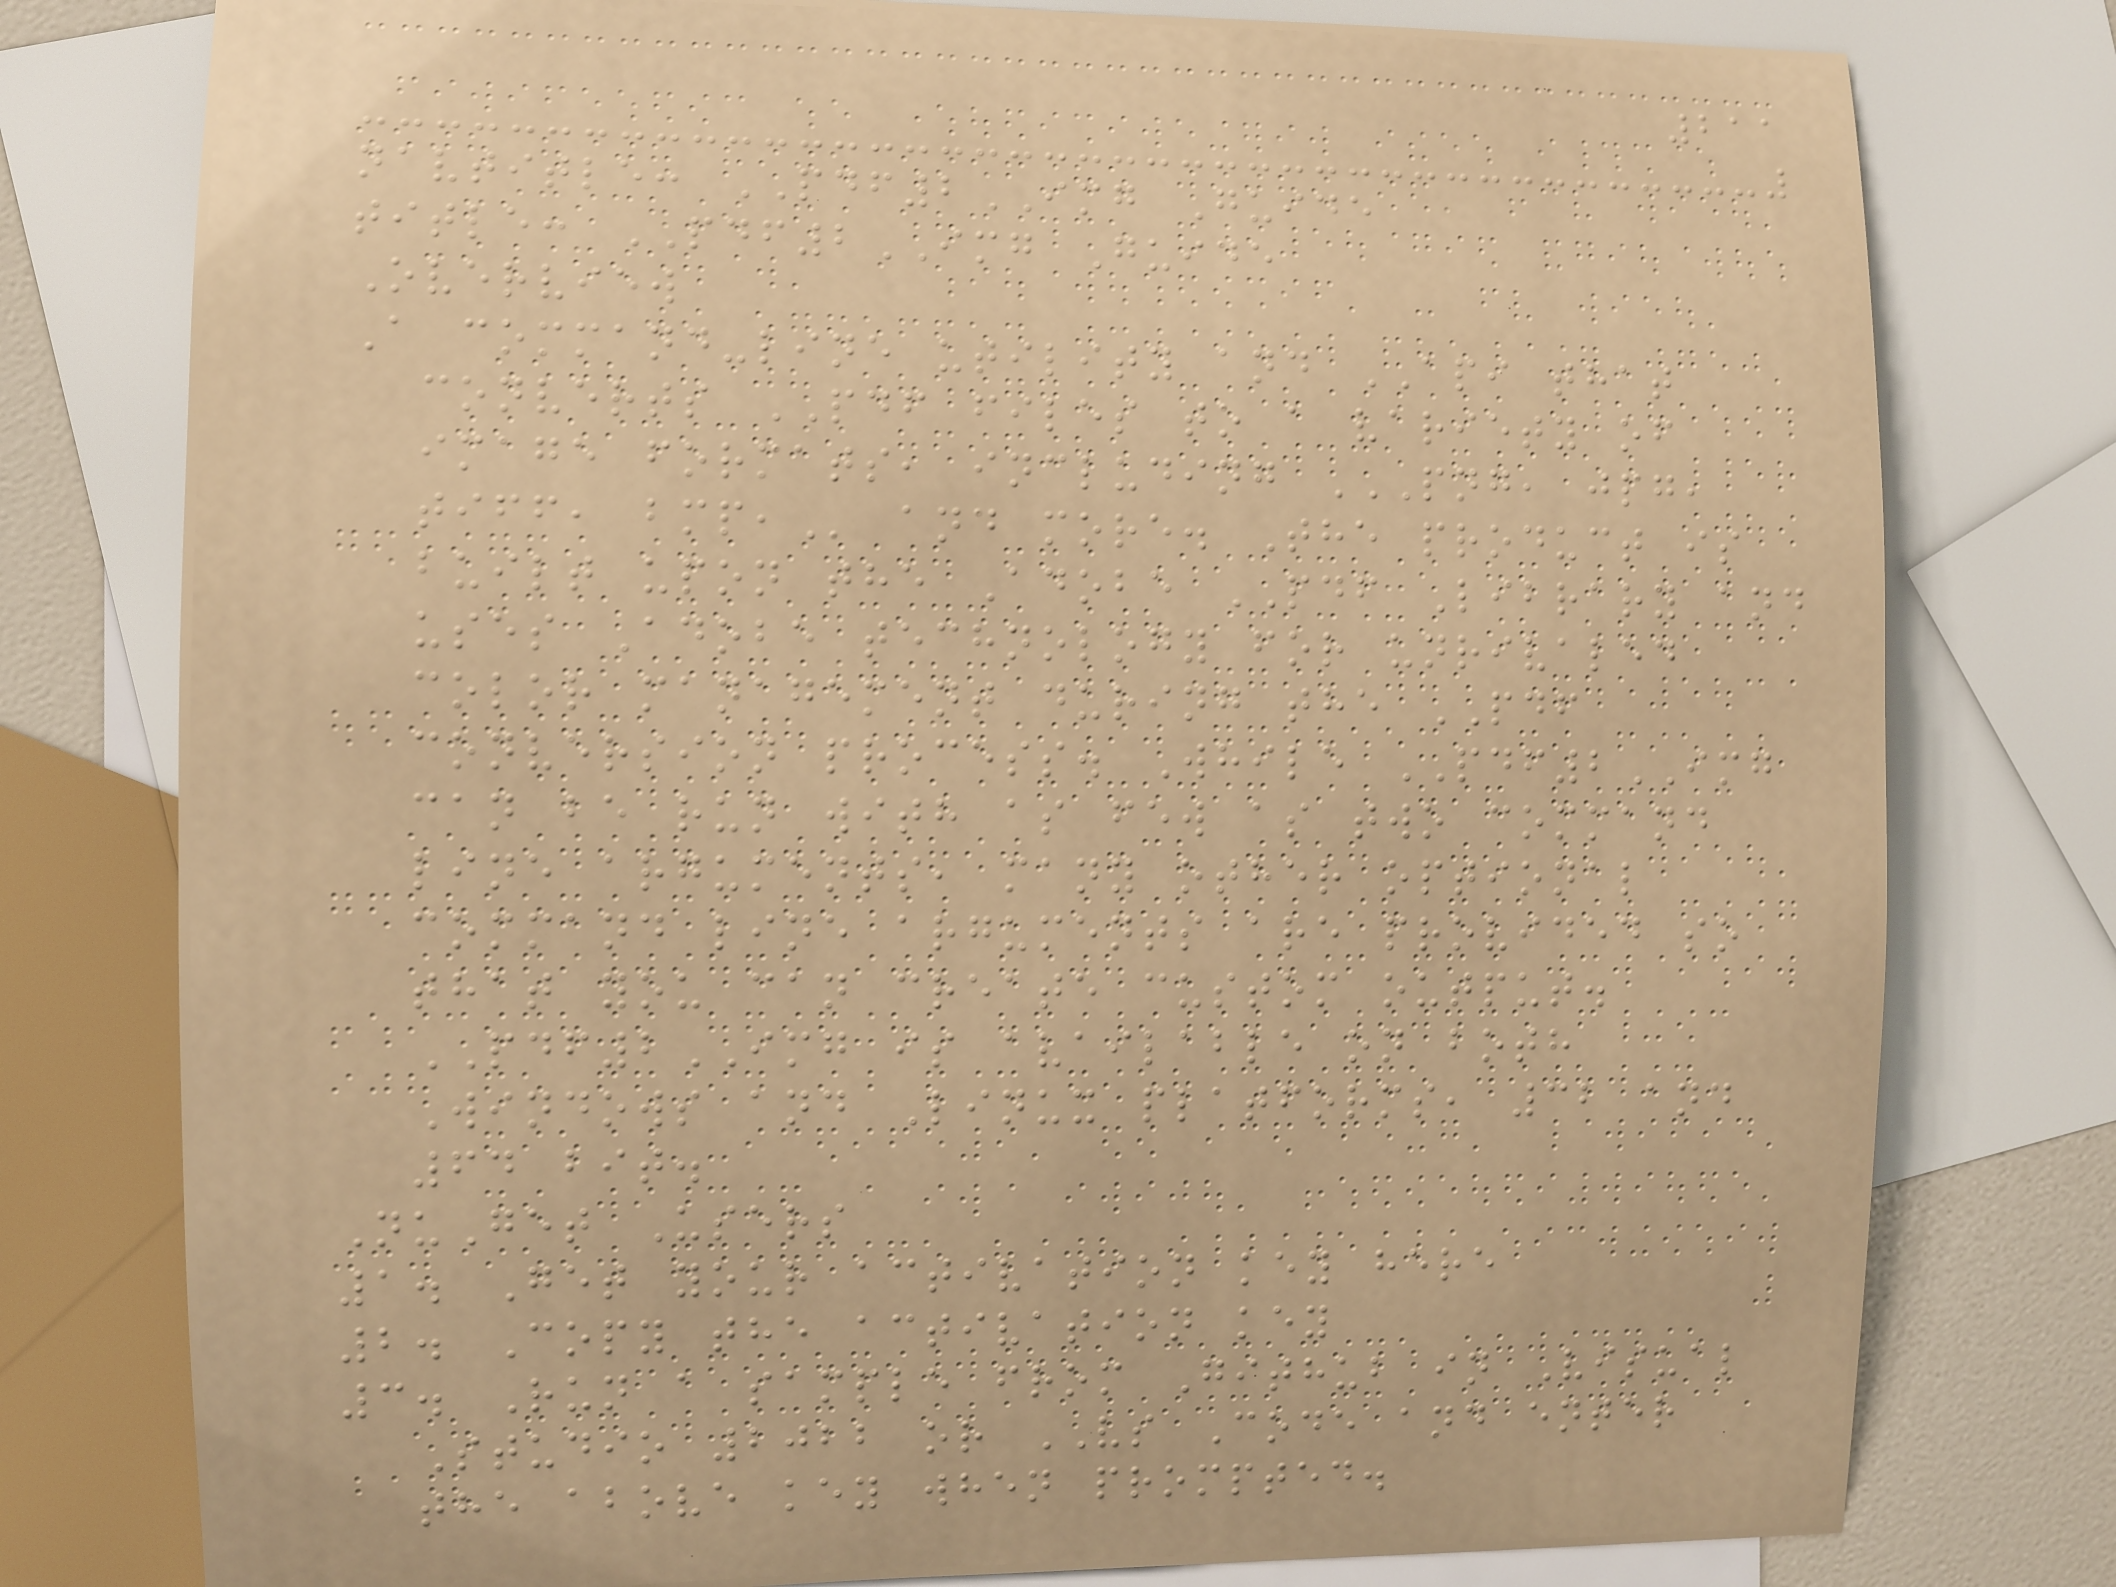211
navtitle: PDF2IMG Guide
title: PDF2IMG Guide
Overview
A command-line utility and API that
converts PDF files to a variety of
image formats, including PNG, JPG,
TIFF, BMP, and more. The product is
built upon the Adobe PDF Library and
uses Adobe technology for unrivaled
color management during the PDF
conversion process. While PDF2IMG
can be run with as few as two command
line arguments, many other optional
command line arguments are provided so
that you can create custom output.
PDF2IMG is available on both
Windows and Linux platforms, 32 and
64 bit.
NuGet Users
1. Get your activation key here
2. Copy the activation key
3. Run a sample from Github in Visual
Studio 2022 or VS Code and enter
the above key when prompted.
